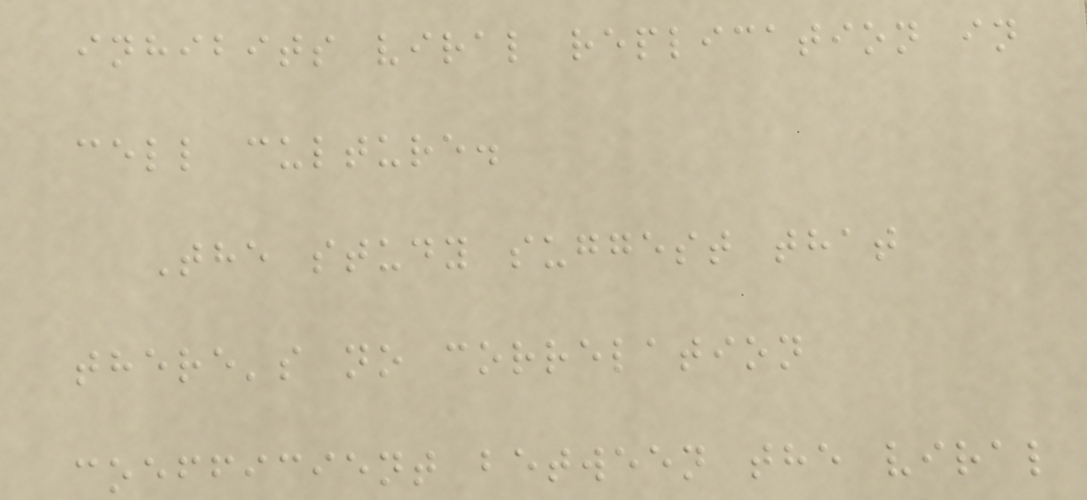inhibits viral replication in
cell culture.
The study suggest that
there's no correlation
coefficient between the viral
